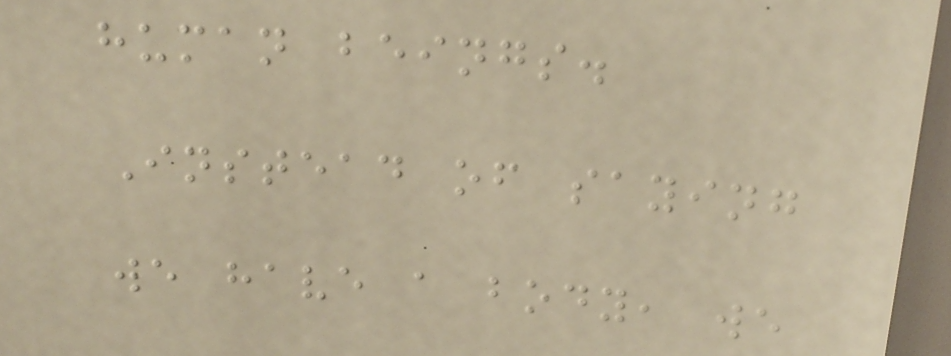human beings.
Instead of saying
we have a body, we
